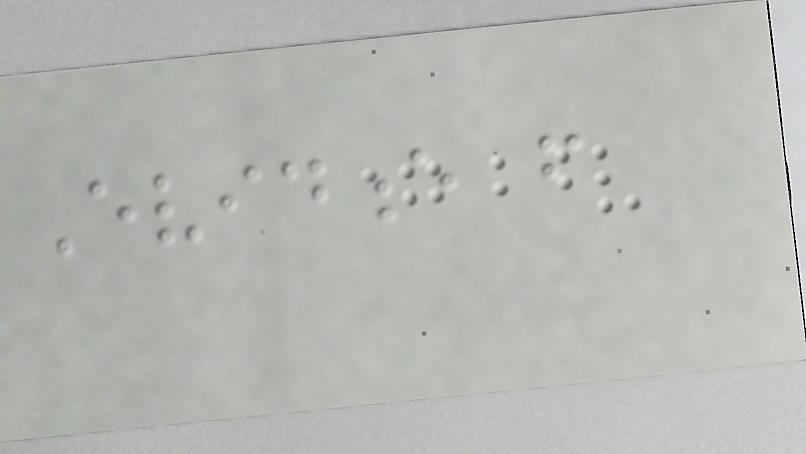Evidence from
